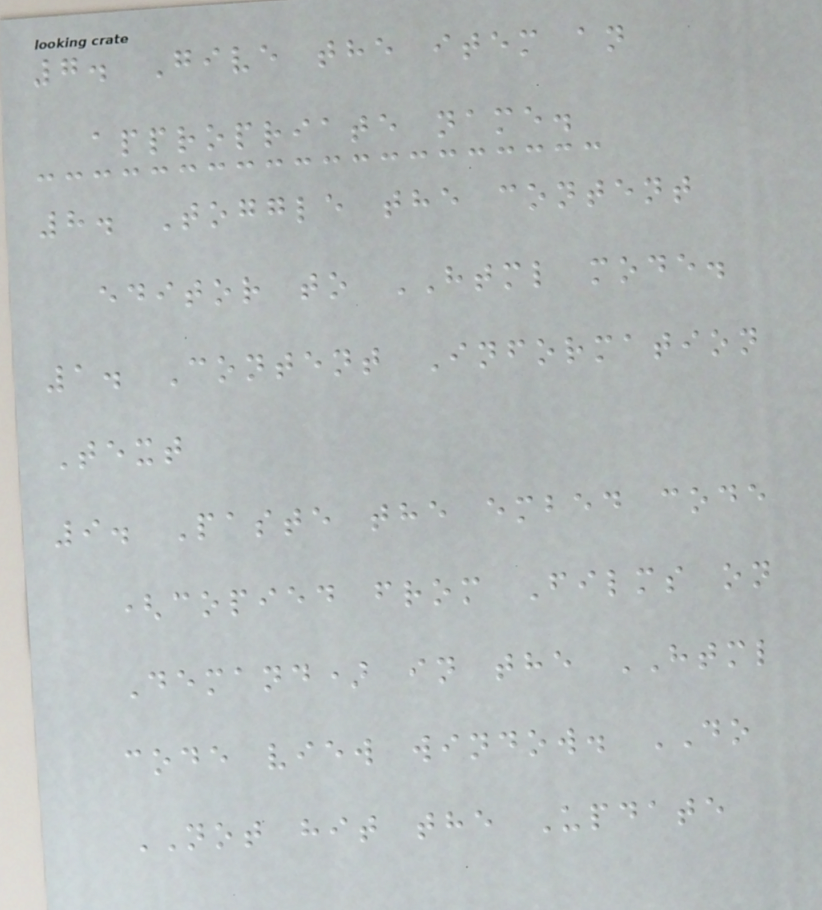7. Give the item an
appropriate name.
8. Toggle the content
editor to HTML mode.
1. Content Information
Text
9. Paste the embed code
(copied from Films on
Demand) in the HTML
code view window. DO
NOT hit the Update
